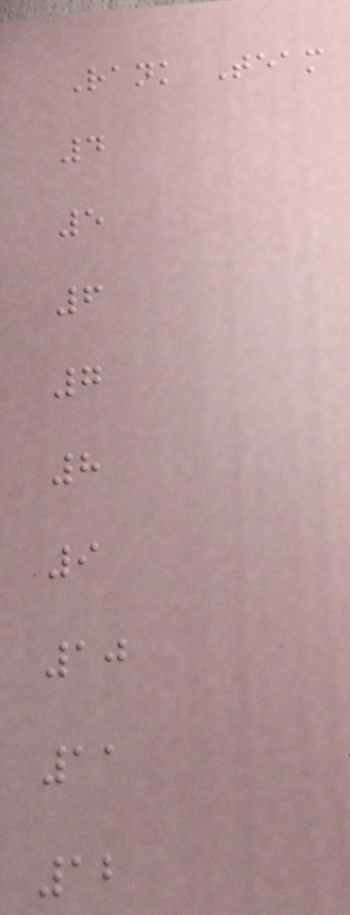Rank Team
4
5
6
7
8
9
10
11
12
